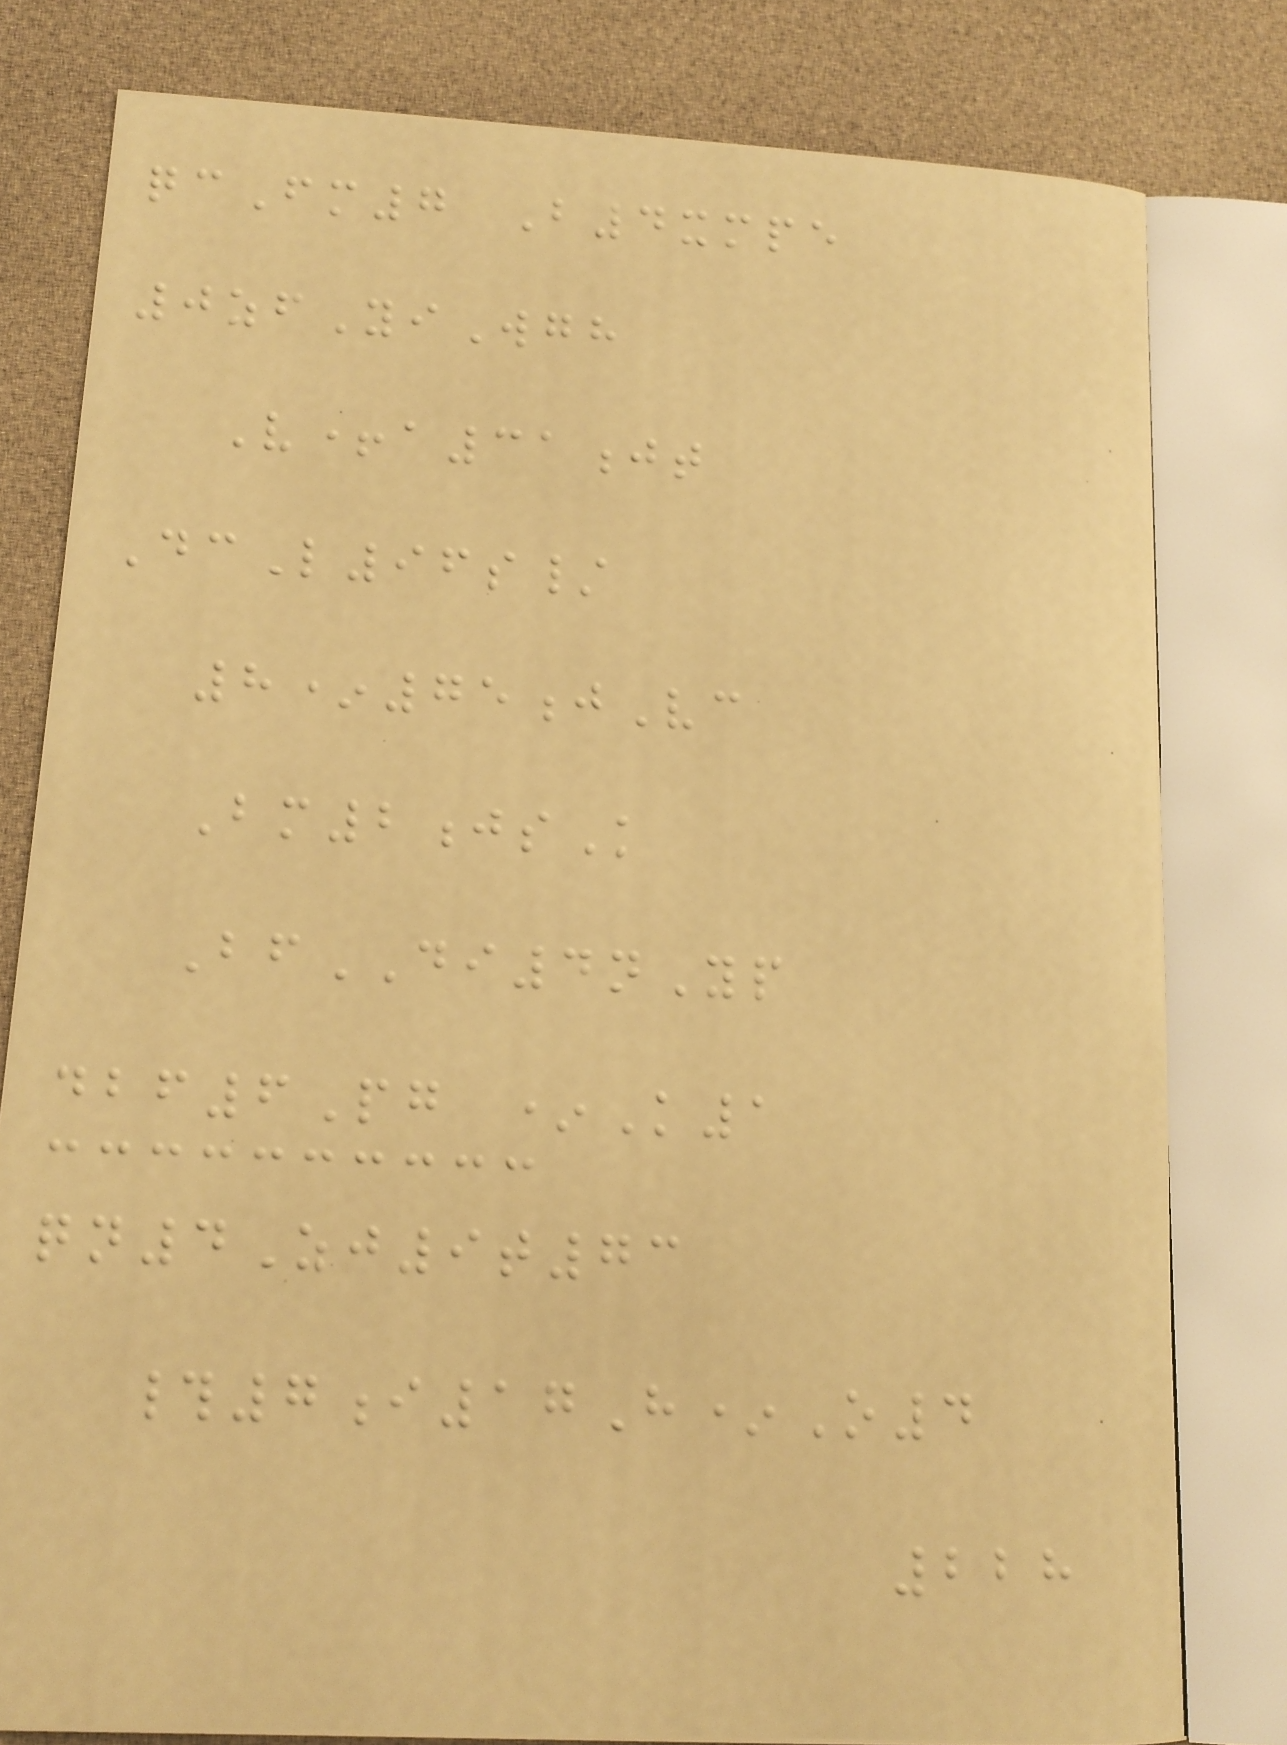qcFm7 B4xmpe
0zfYiWgh
V+a31jt
DcL96s/
8*75jVc
Bm2jsK
BfDI4nYp
dbf6Pg *K1
qn4Zj9t73
#7i17H*O4
228
